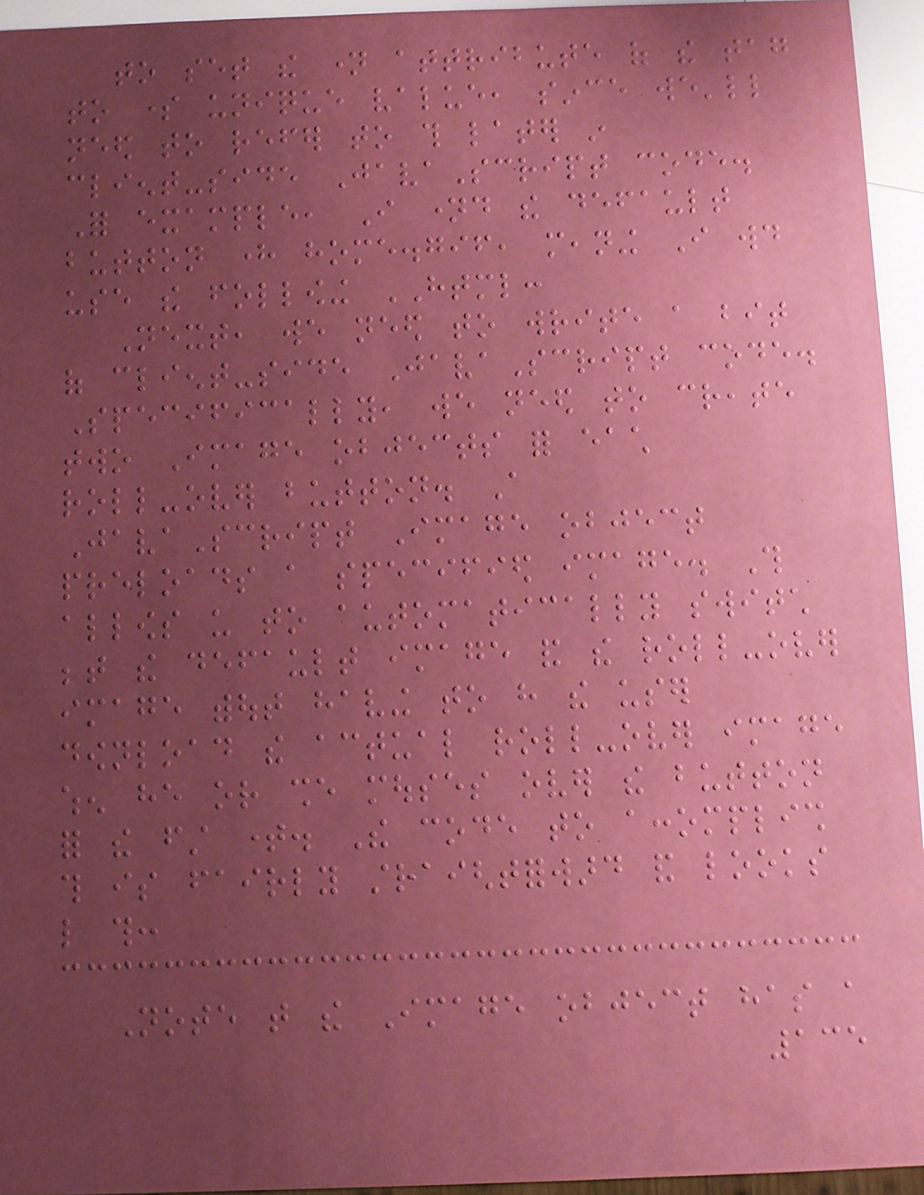to set the name attribute of the tag
to some unique value, since we'll
need to refer to this later in
client-side JavaScript code.
For example, I named the default
button here home.gif, meaning I would
use the following HTML:
Next, we need to write a bit
of client-side JavaScript code.
Specifically, we need to create
two Image objects for each
roll-over button. A
JavaScript Image object
preloads a specified image. This
allows us to automatically switch
between the default image and the roll-over
image without having to have the user
download the actual roll-over image
when he or she mouses over the button
for the first time. The code to accomplish
this is fairly straightforward and looks
like this:
Note that the Image object has a
135
